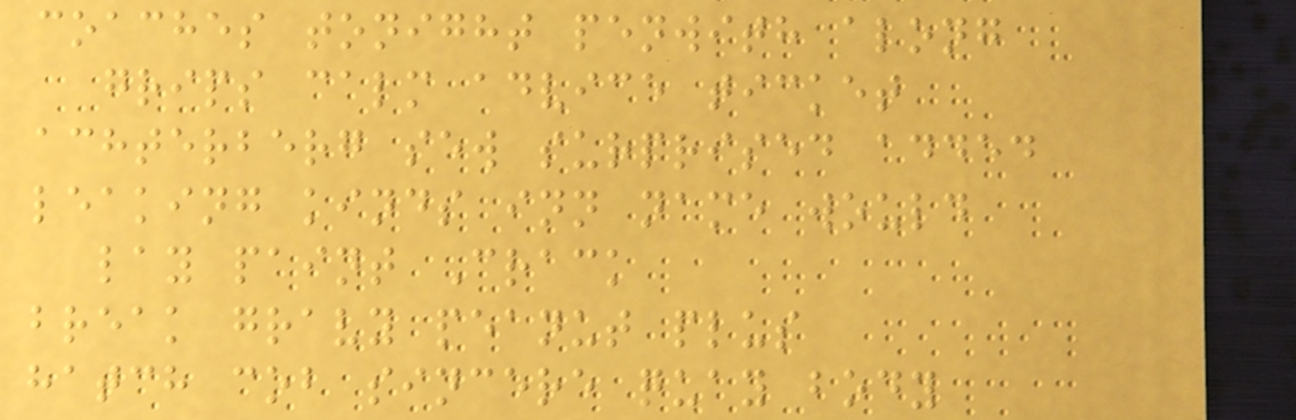coaches tonight penwith along
grips calm advice ticket
achterberg sew surprised added
leaking kinds inn name would
lay paint Crack
break gravy peanut plus
hatch cob sincere quay body
